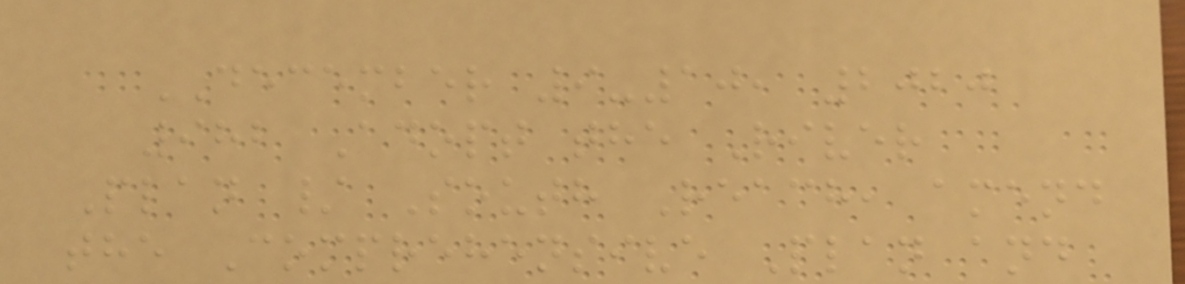DECEMBER 9-10, 2020
982 Adopt the River
Plan / South Reach, amend
the Comprehensive Plan and
